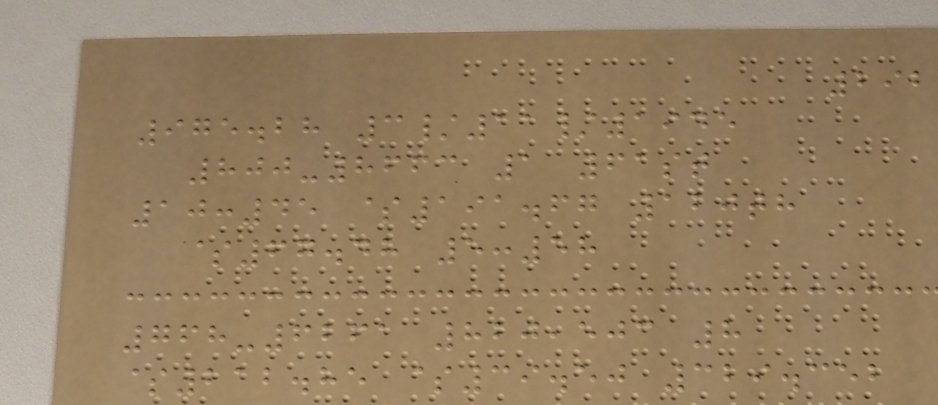292
975.28 3/11/1945
800-8663 1 61st
10:45 $191.67 120th
$67.48 5:58
768-6261 820,503 8
$212.85 $39.50 329.352
